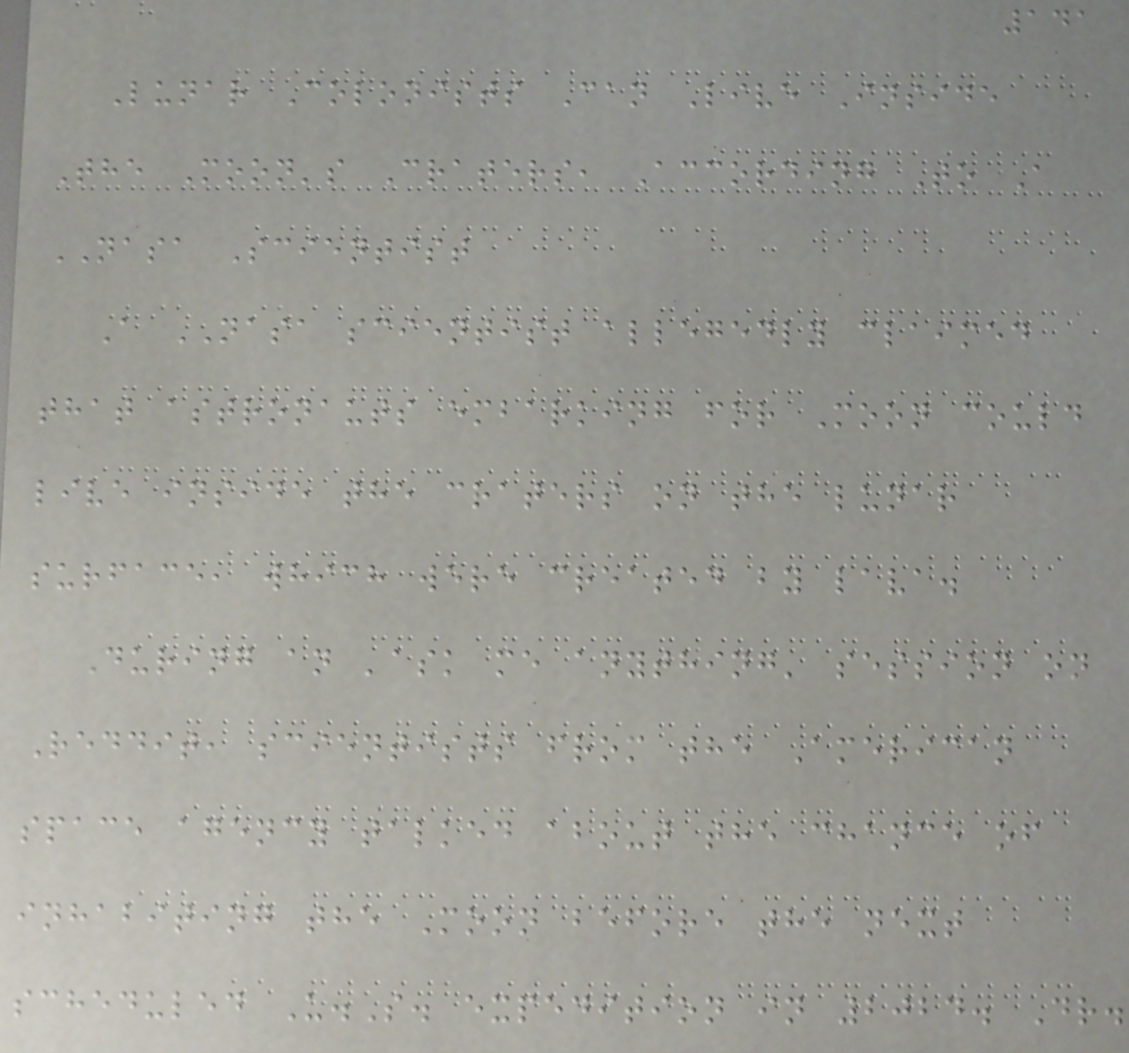141
Lunar Colonists Can Live Inside
The Moon's Craters, According To A
NASA Scientist
A NASA scientist allegedly claimed
that astronauts embarking for Moon could
live inside the craters on the lunar
surface, which were created by lava.
During an 'ask me anything' session on
Reddit, scientists from the American
space agency talked about the chance of
inhabiting the Moon before the next
scheduled U.S. expedition in 2024. Dr.
